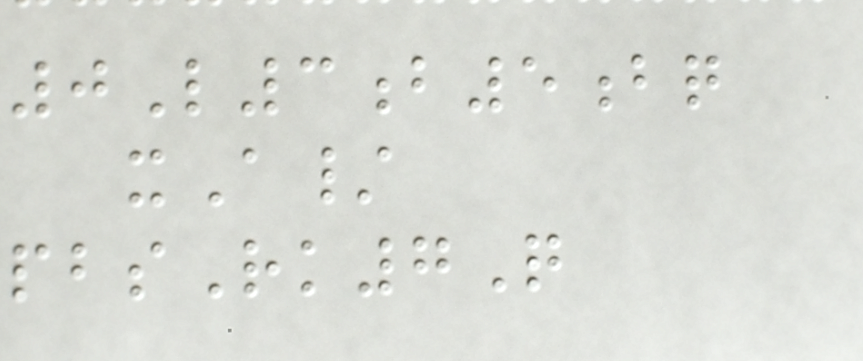0L3b5bq
xA/
pbsRk7Q
